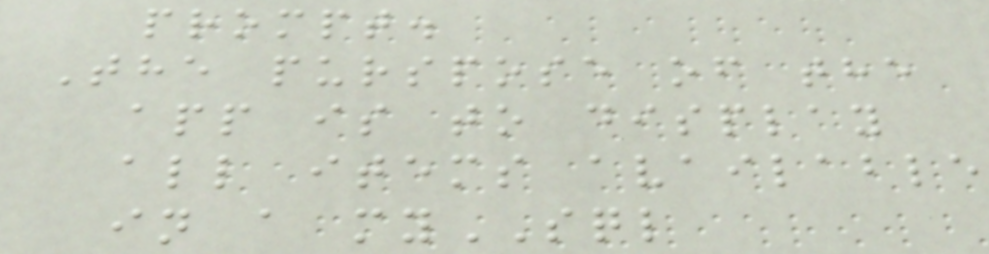prompt.
The purspose of the
app is to display
all items available
in a mySQL
